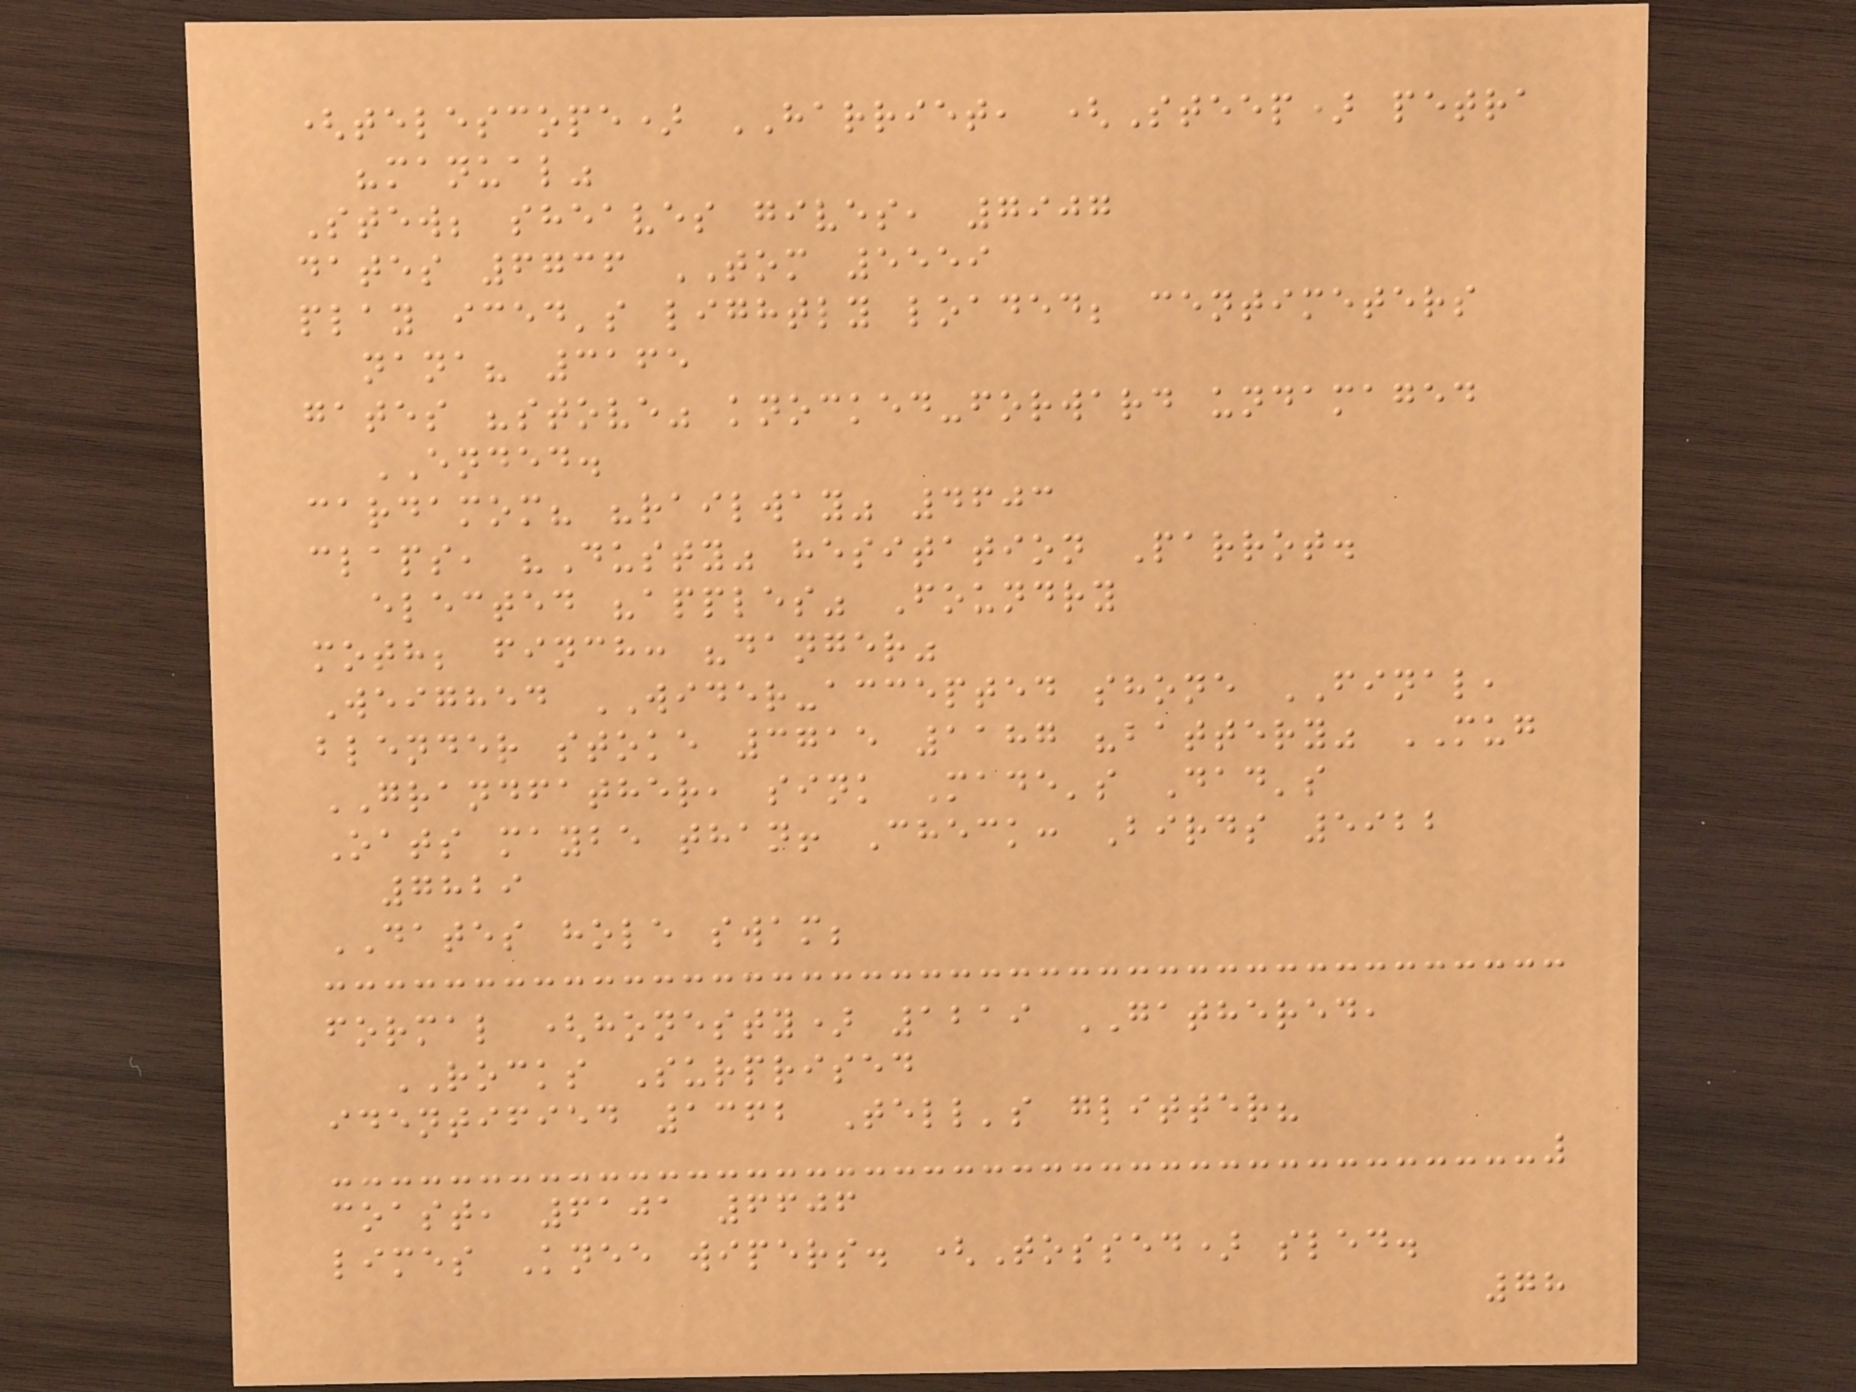(telescope) HARRIET, (Steep) petra
"manual"
Stew; sheaves gives, 7907
dates 6736 TOM 5559
play iced's lightly loaded; centimeters
nana? 3165
gates "stove" knocked-forward undamaged
ENDED.
cardamom? "railway" 4603
claps, "Dusty" hesitation Parrot.
elected "apples" Foundry
moth; finch: "danger"
Weighed WIDER-accepted shone FINAL,
blender stoke 3715 1187 "battery" MUG
GRANDFATHER, sink Made's Dad's
Oats maybe than! Check: Birds 5922
7829
DATES hole swam;
formal (honesty) 1219 GATHERED,
ROCKS Surprised
identified 1362 Tell's glitter?
coast, 6101 6606
limes Knee wipers. (Tossed) sled.
78
